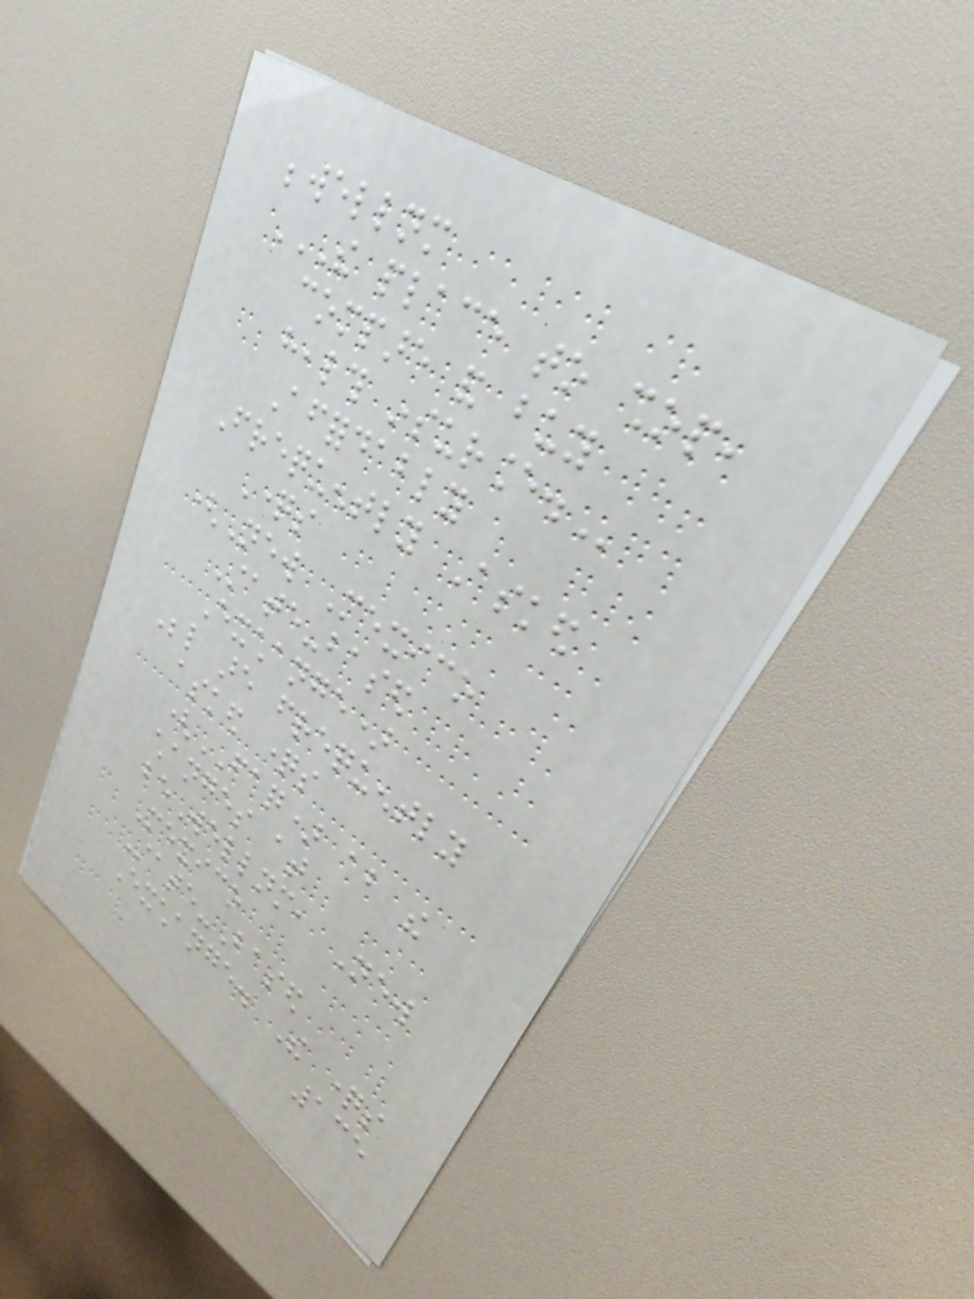bewellnm
THE PLACE TO SHOP,
COMPARE AND BUY
HEALTH INSURANCE.
Affordably
Frequently Asked
Questions
(New Mexico
State-based
Exchange)
Below are frequently
asked questions
(FAQ) about the
changes at
beWellnm, New
Mexico
State-Based
Exchange. The questions
135
